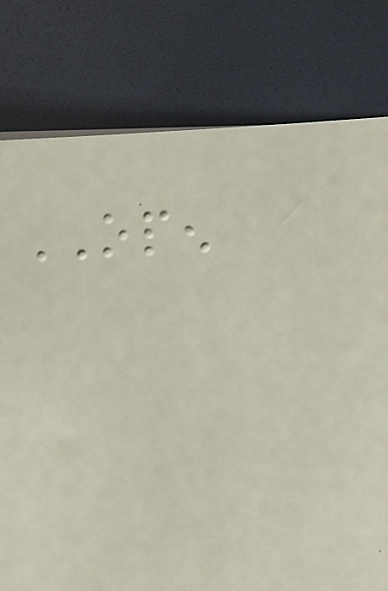OPEN
